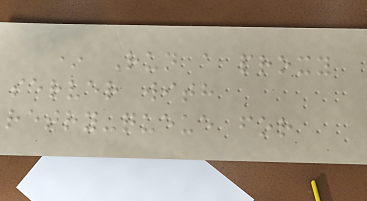* Run a proxy
server with
retry-queue for
